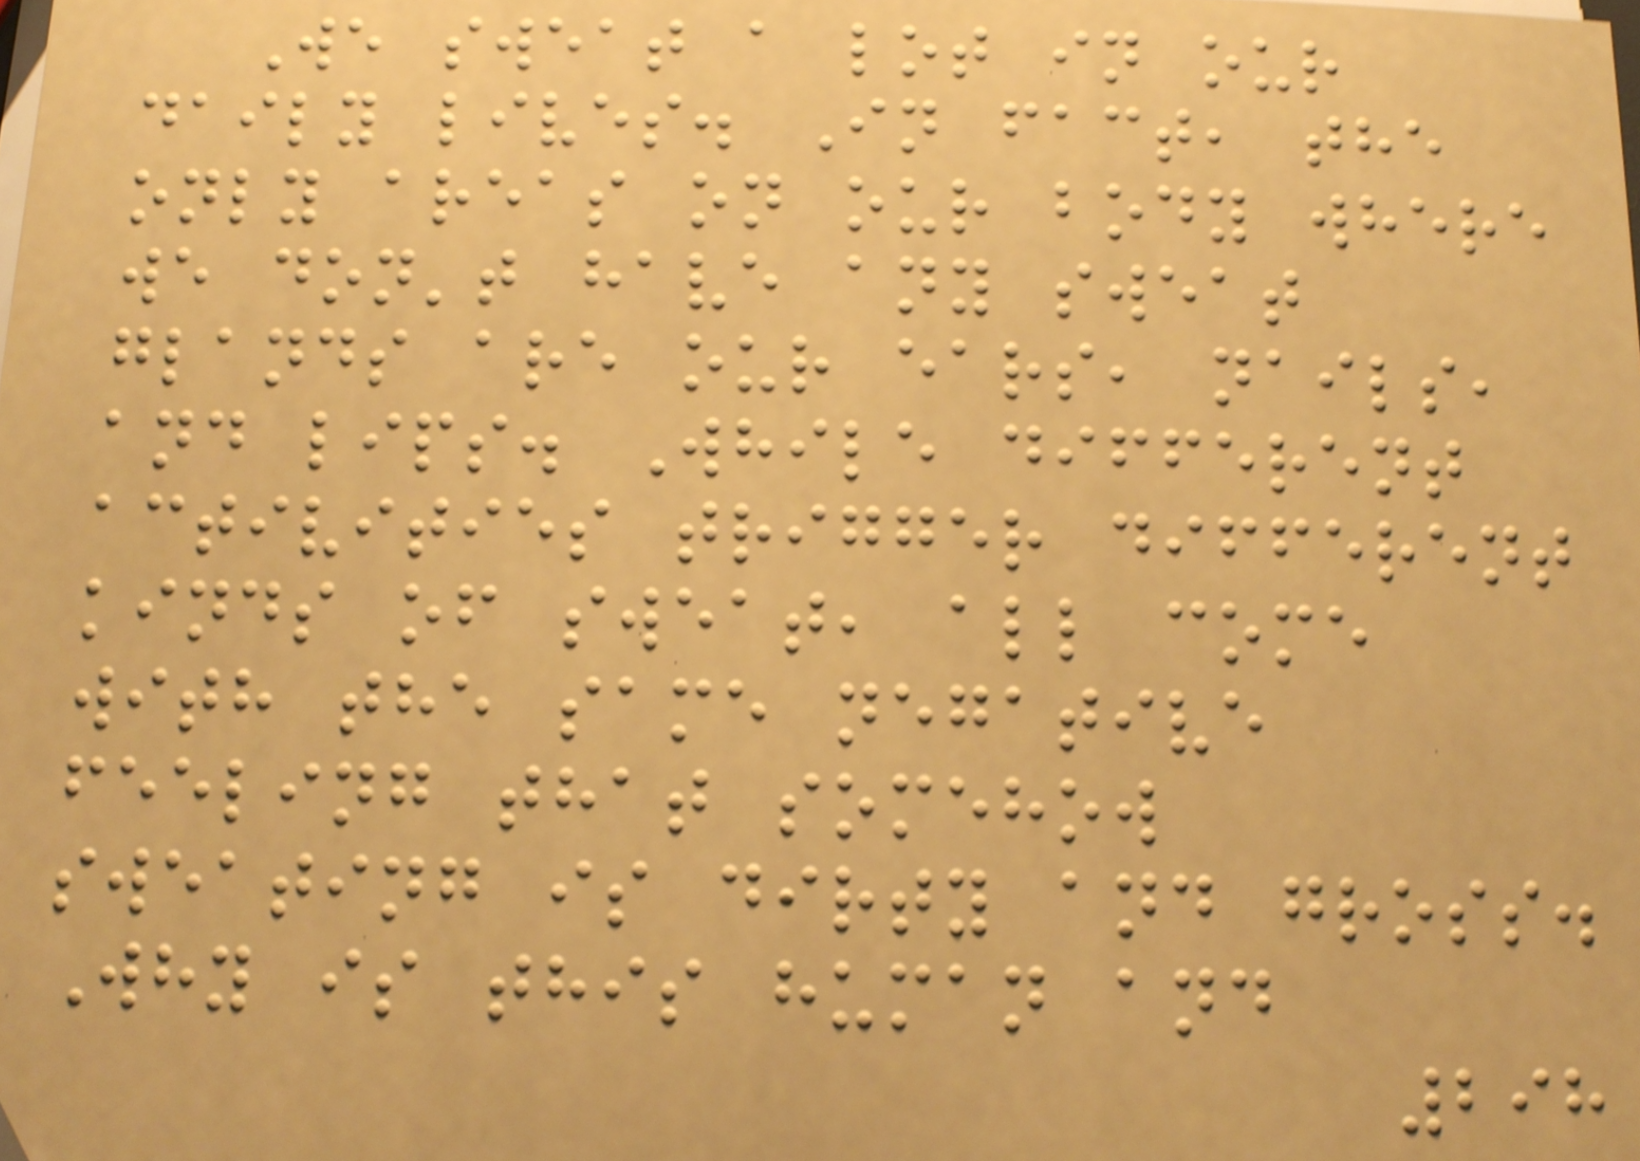We sweat a lot in our
daily lives. In fact, the
only areas on our body where
we don't have any sweat
glands are our ears, nails,
and lips. While different
activities trigger different
kinds of sweat, all come
with the same negative
feeling that somehow
sweating is dirty and gross.
Why is this human and
298
